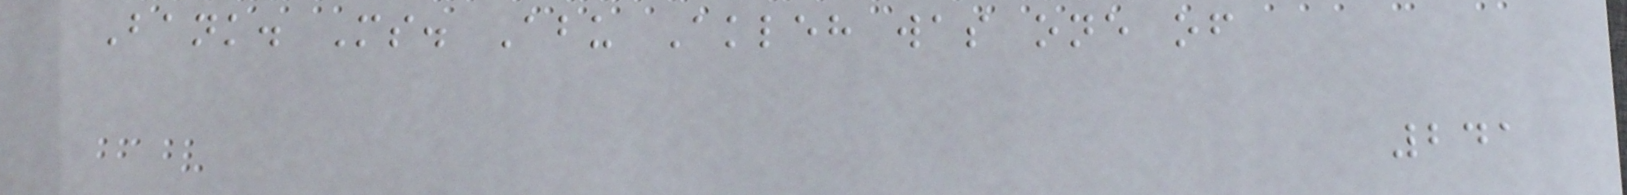Bank. Ms. Abu Akleh was one of
241
